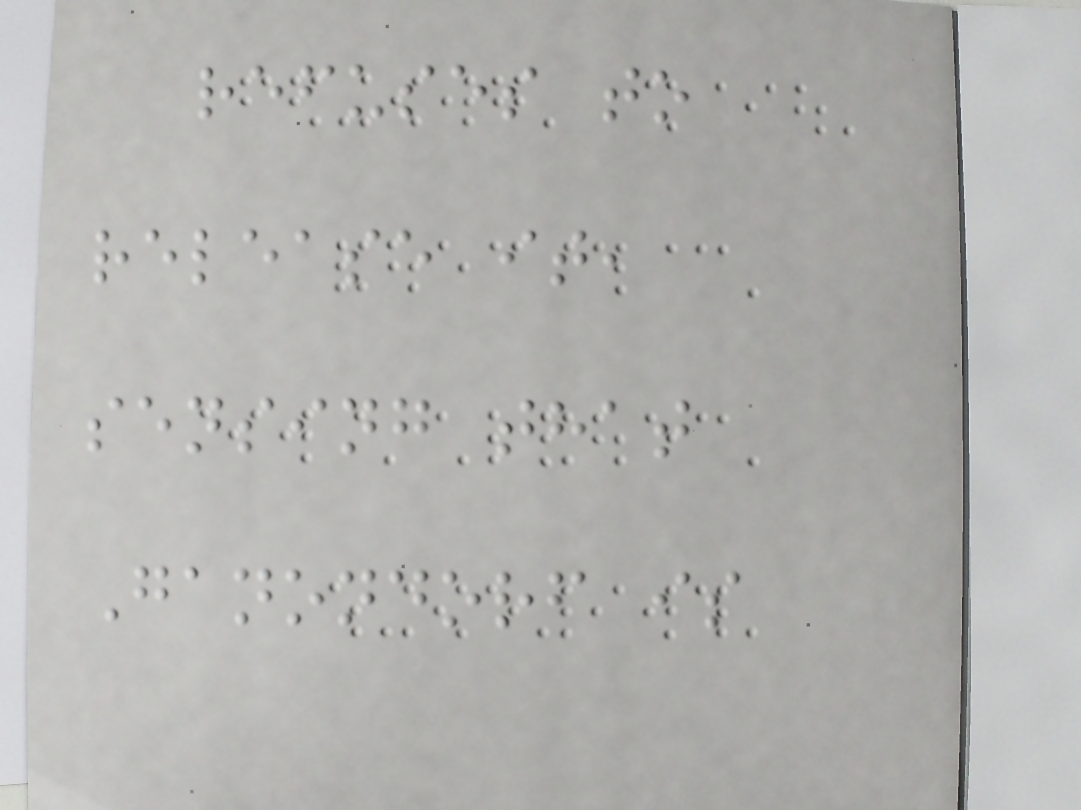refuses to
release it,
sensing that
Ganondorf is
